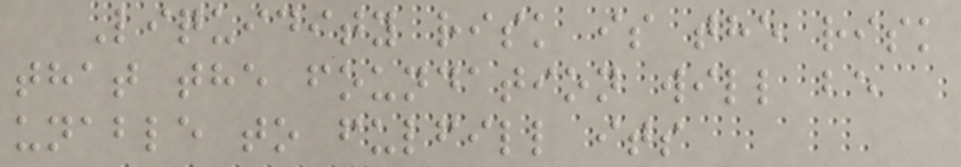Liquidity risk is the risk
that the foundation will be
unable to fulfill its
